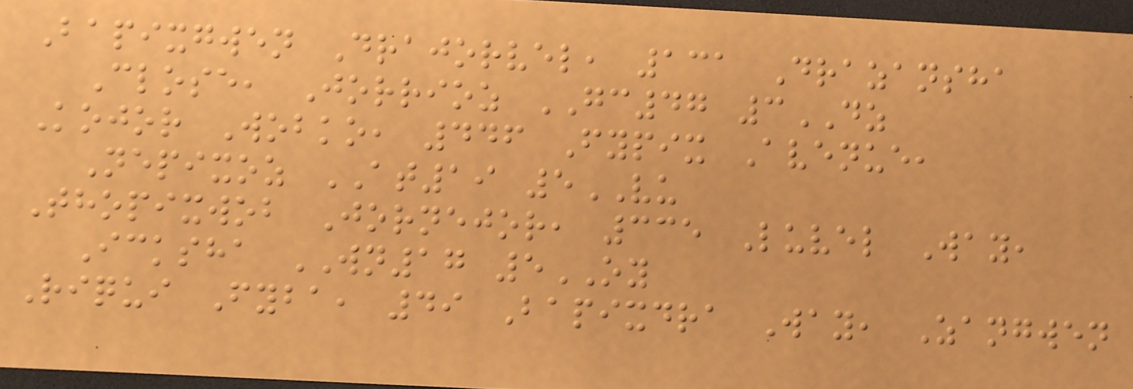Bapixgwen Drajorvel, 131 Drazansha
Close, Jorrioz GC47 3DZ
Kojor Wobko, 446 Fypix Avenue,
Nepixoz AT19 5VU
Thopixwob Jornejor, 335 Luvel Way,
Icksha WN17 5OY
Riqui Fyba, 49 Bapixdra Way, Zangwen
